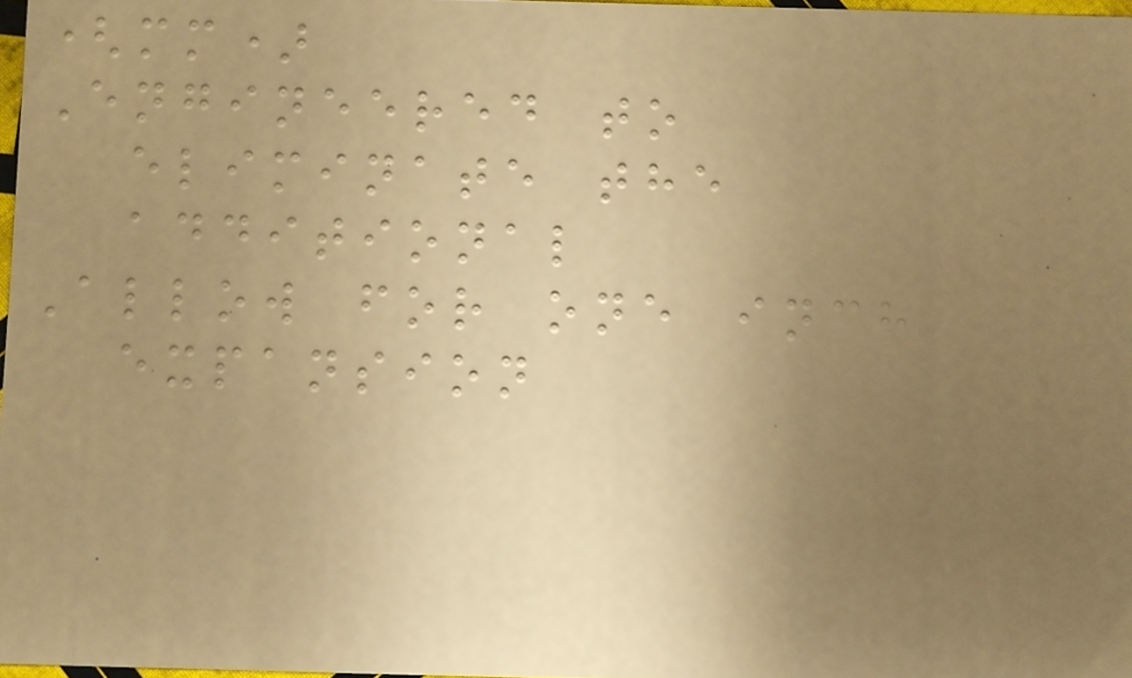(mm)
Engineered to
eliminate the
additional
Allow for one inch
expansion
